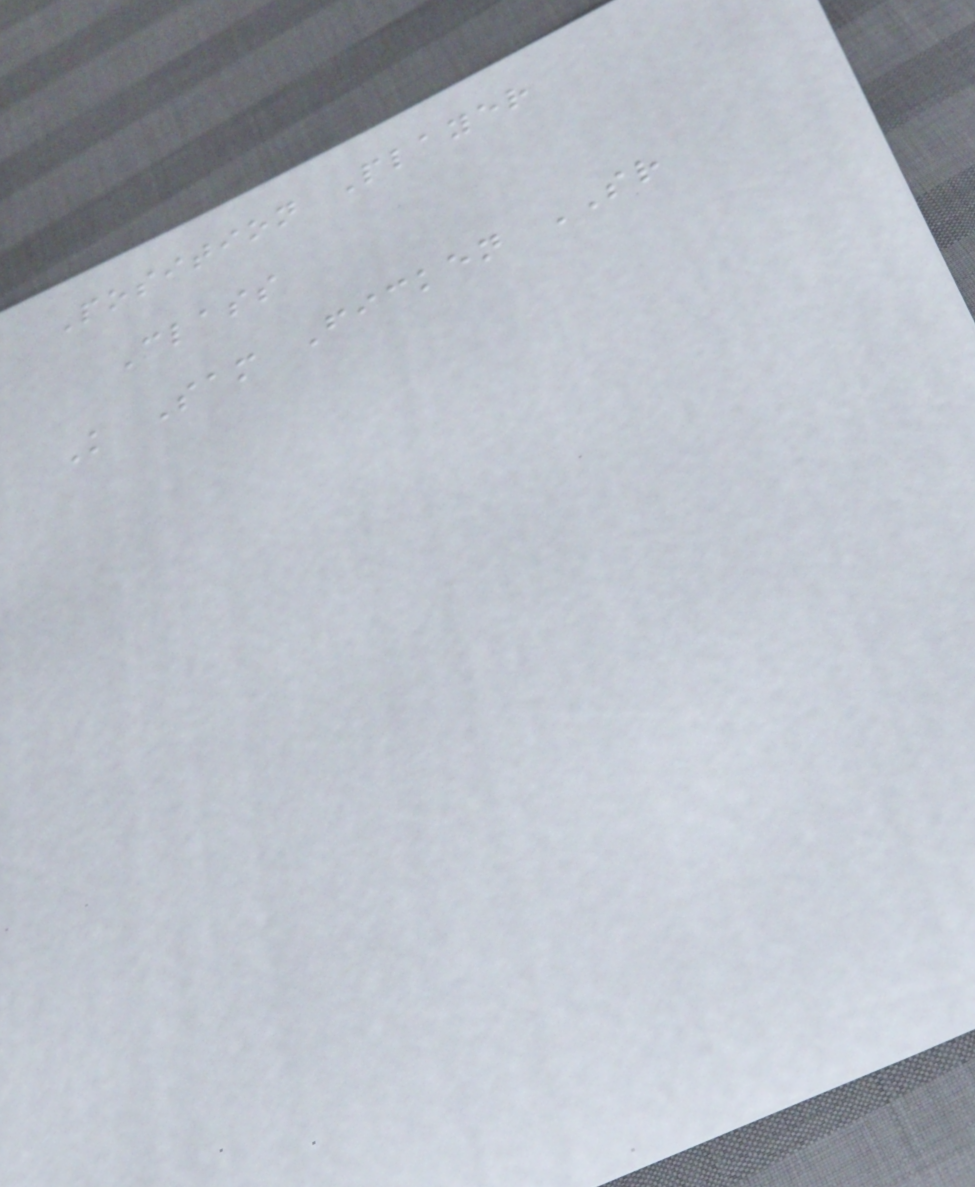Position Player
Class
K Sam Ficken SR
